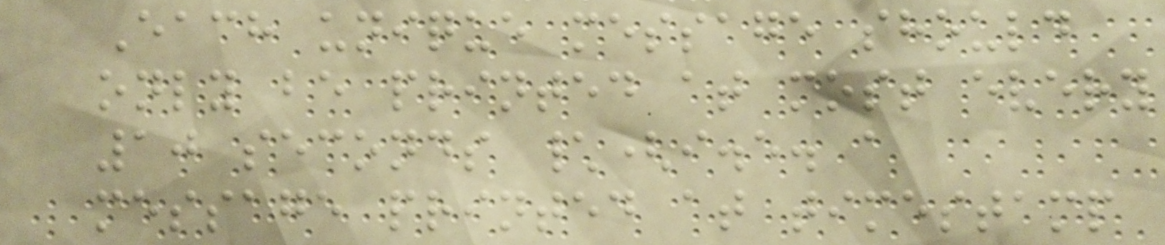Each unique message should
only be printed at most every
10 seconds \(i.e. a
message printed at timestamp
